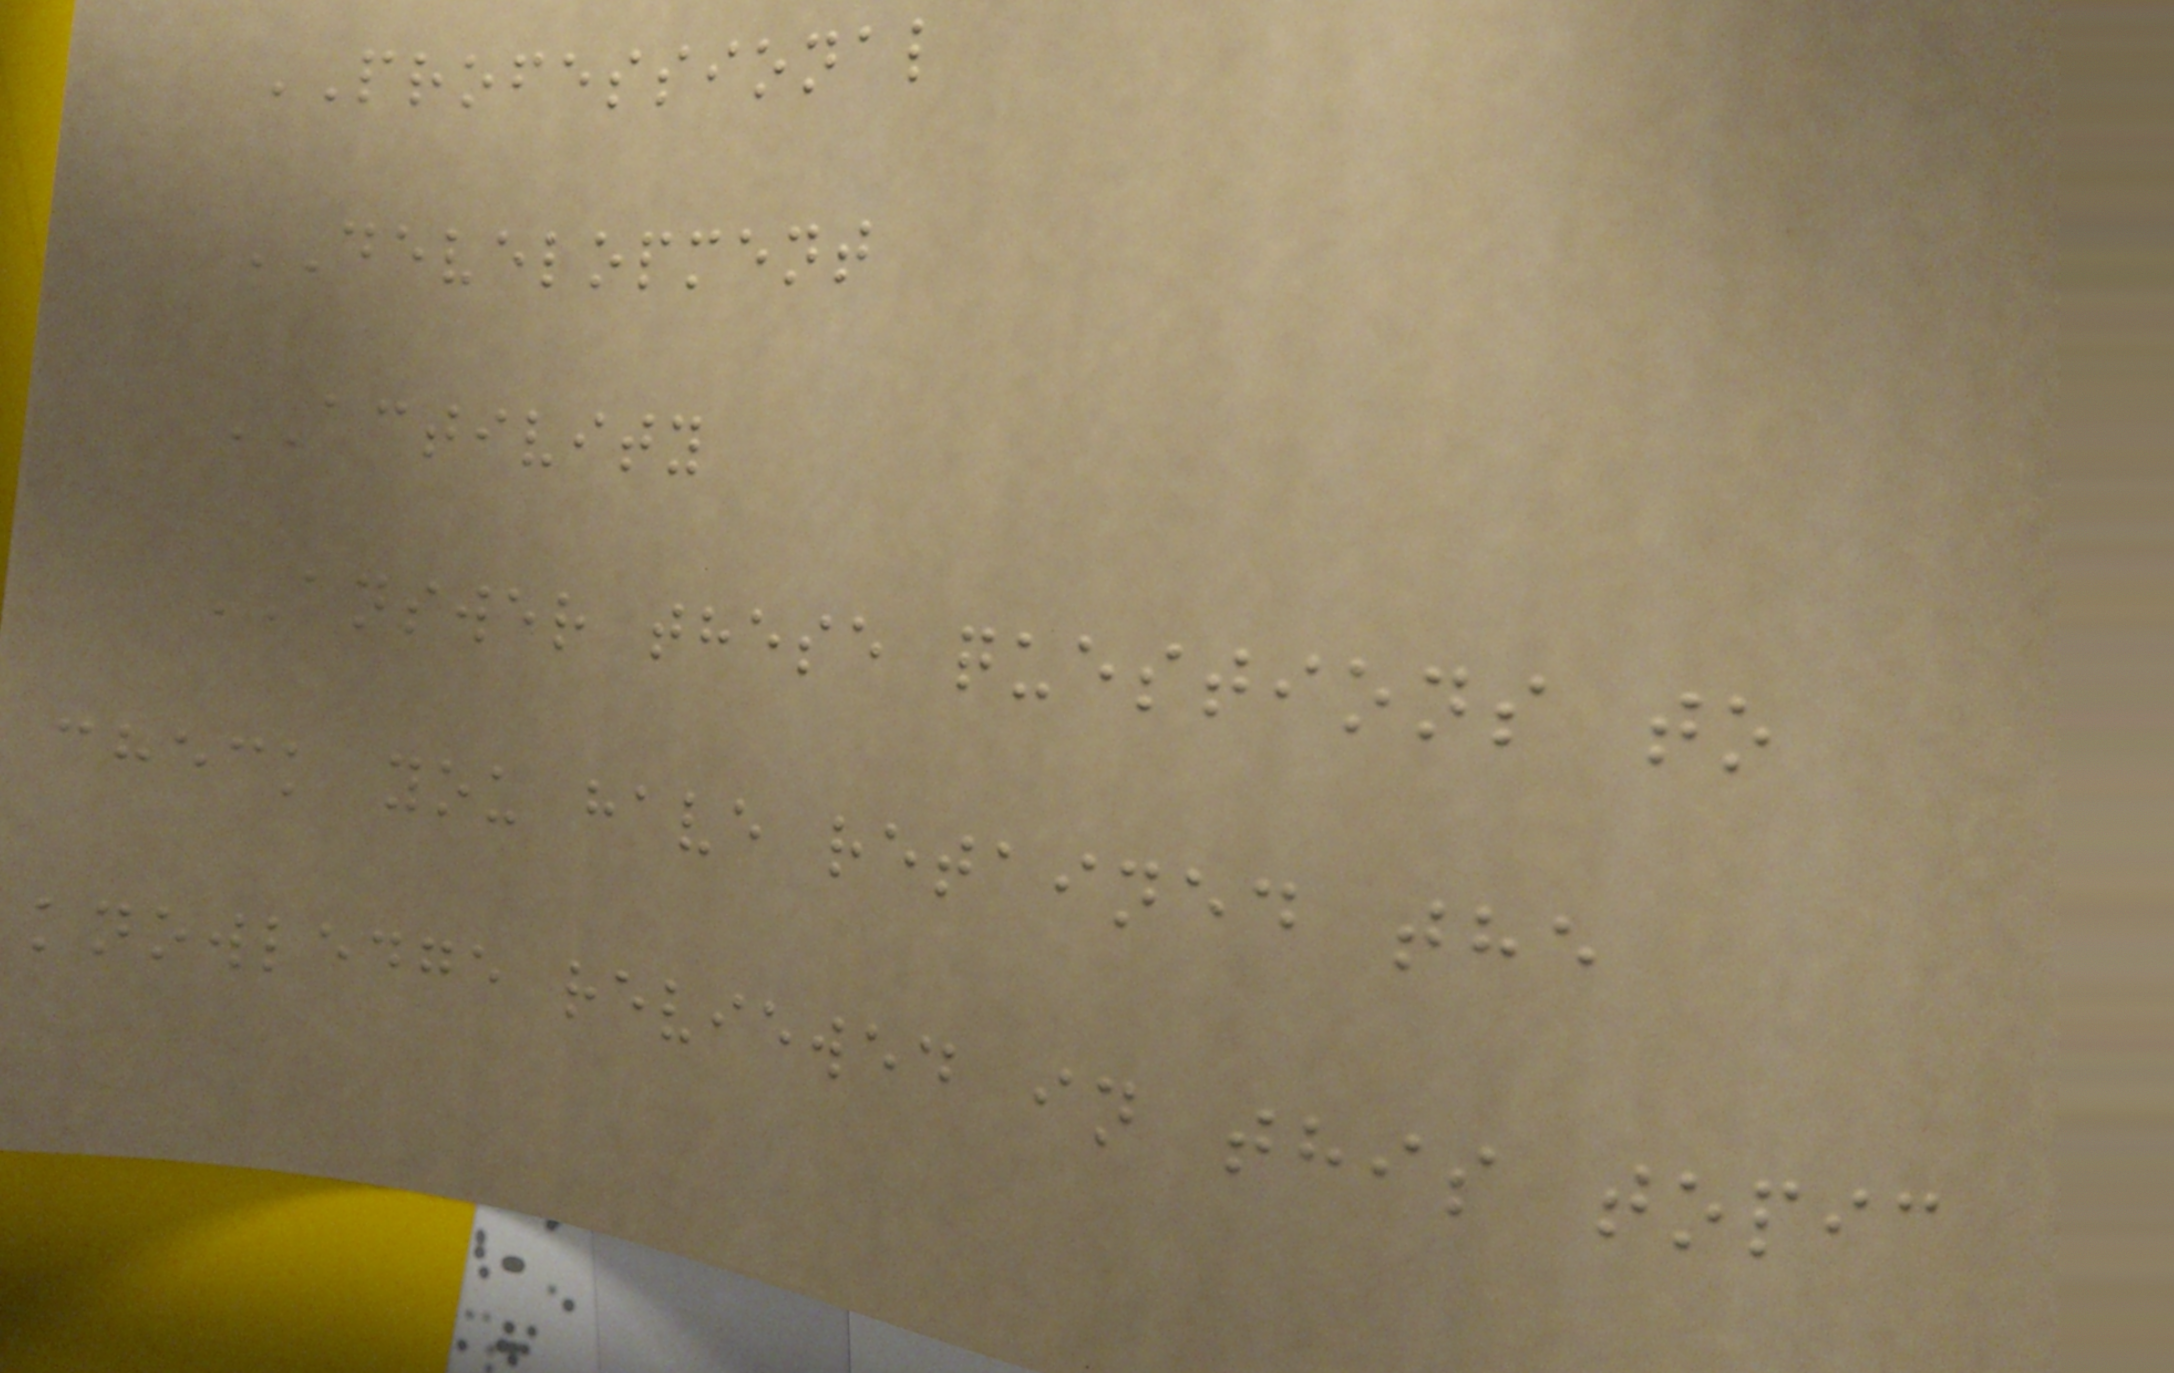PROFESSIONAL
DEVELOPMENT
ACTIVITY
ANSWER these questions to
check you have retained the
knowledge reviewed in this topic
